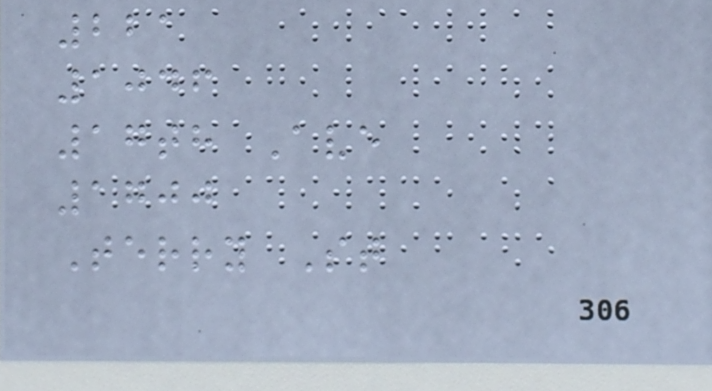221
1046
17th Ave
1700
Terry St
